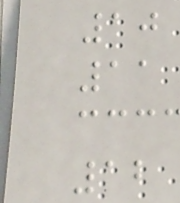10
11
12
